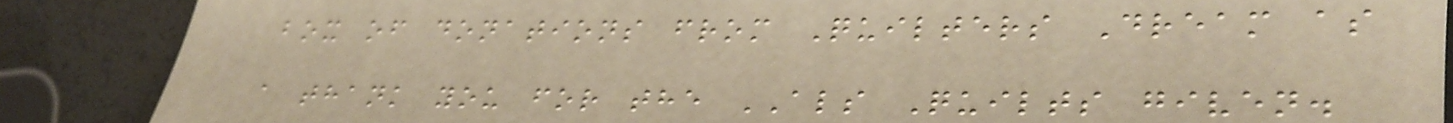box of donations from Quilters Dream as
a thank you for the ALS Quilts given.
